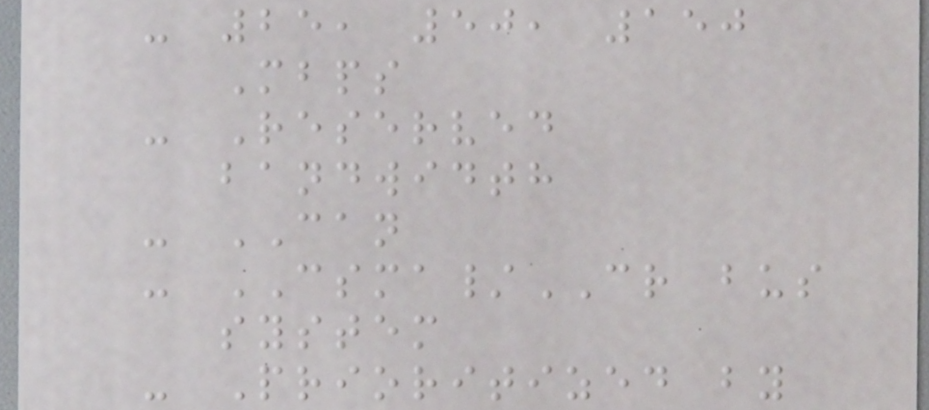- 25, 50, 150
Mbps
- Reserved
bandwidth
- CAN
- CSMA/CR bus
system
- Prioritized by
